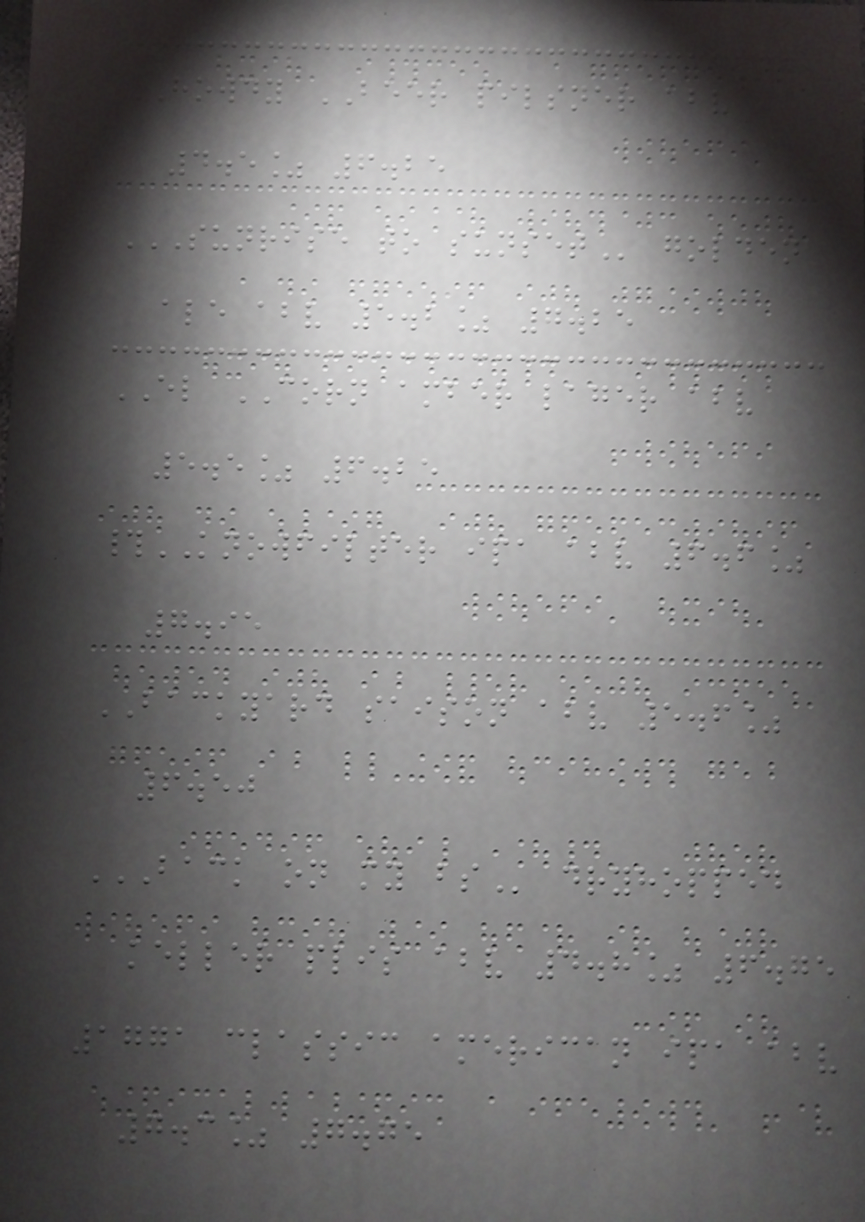HOWDY BEER pilsner abv
4.5% 6.25
SUNRISE TO SUNSET golden
ale abv 5.2% 7.25
EL CORN amber lager abv
5.5% 6.25
#KNOWFILTER ipa abv 6.6%
7.95
BACKYARD saison abv 5.6%
6.50
BACK ON MY BS dryhopped
keller plis abv 4.8% 6.75
1771 classic american ipa abv
7.3% 7.75
